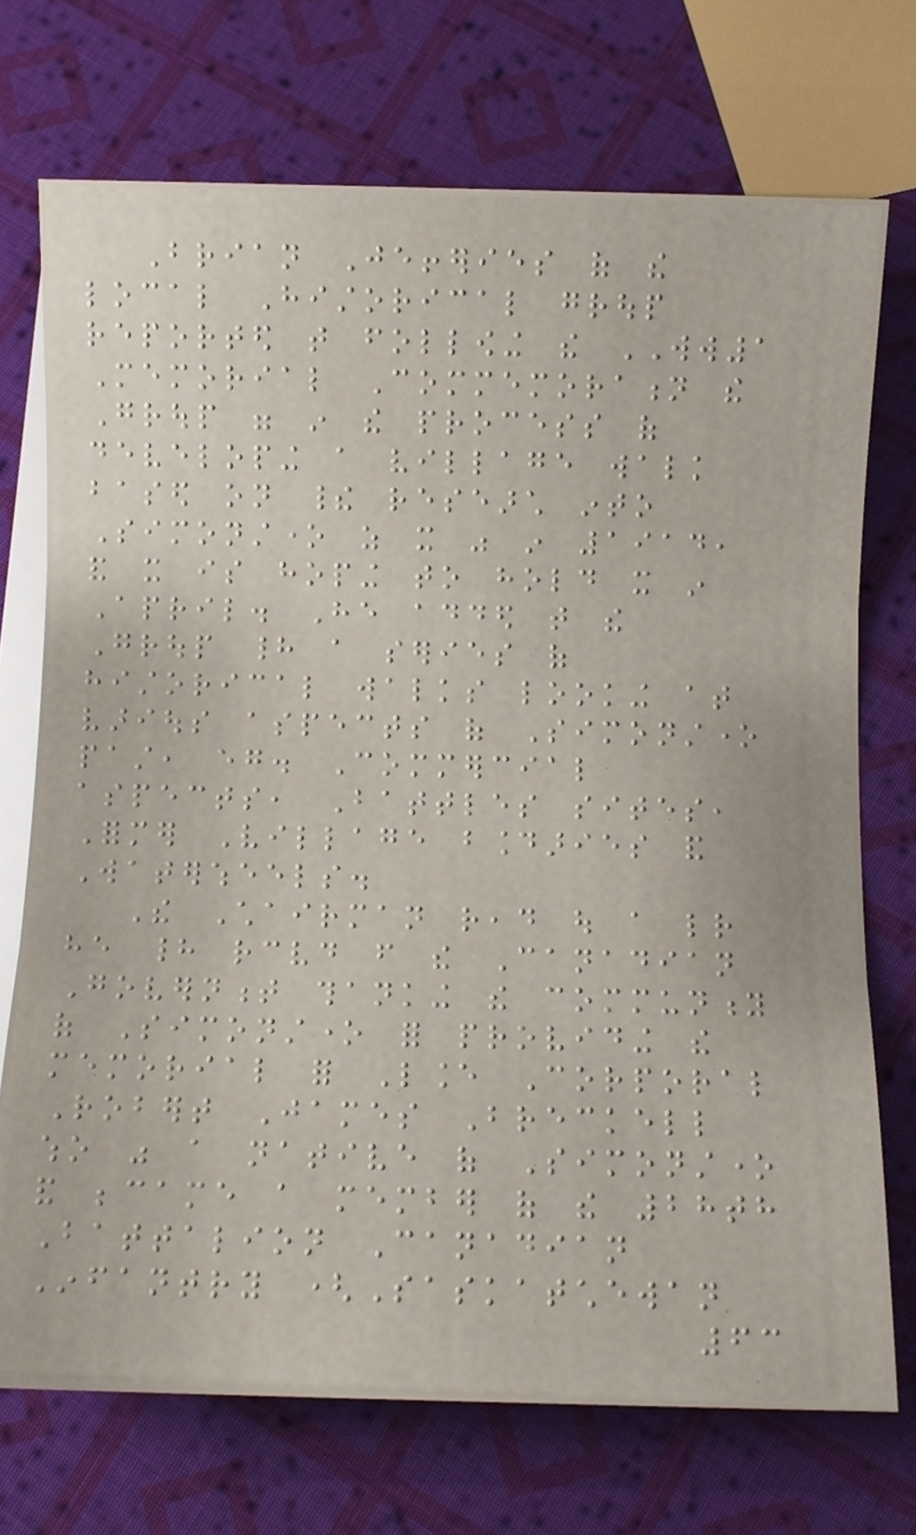Brian Jefferies of the
local Historical group
reported that following the WW1
Memorial Commemoration the
Group were in the process of
developing a village walk
based on their research into
Simonstone as it was in 1914,
and it is hoping to hold it in
April. He added that the
Group had a series of
historical walks looking at
various aspects of Simonstone
past, eg. Commercial
aspects, Battles sites,
Former Village boundaries and
Waterwheels.
The Chairman read out a letter
he had received from the Canadian
Government thanking the community
of Simonstone for providing the
memorial for Lance Corporal
Robert James Breckell
who was a native of Simonstone
and became a member of the 28th
Battalion Canadian
Infantry (Saskatchewan
63
